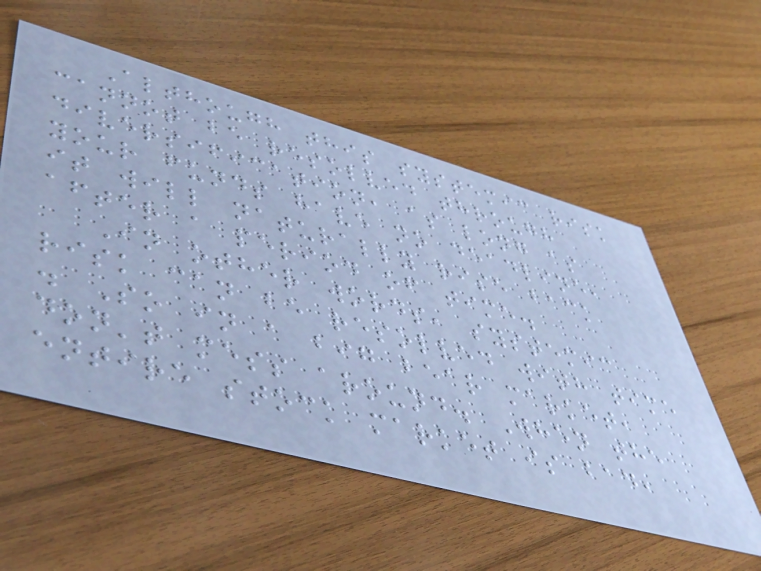Although this systemic risk
cannot be resolved through
diversification, as long as
your funds have no deadline,
it will naturally rise back
after a period of time.
In other words, systemic
risk can be resolved with time
. So in a big bear market,
don't mess around. When the
entire stock market is bad,
